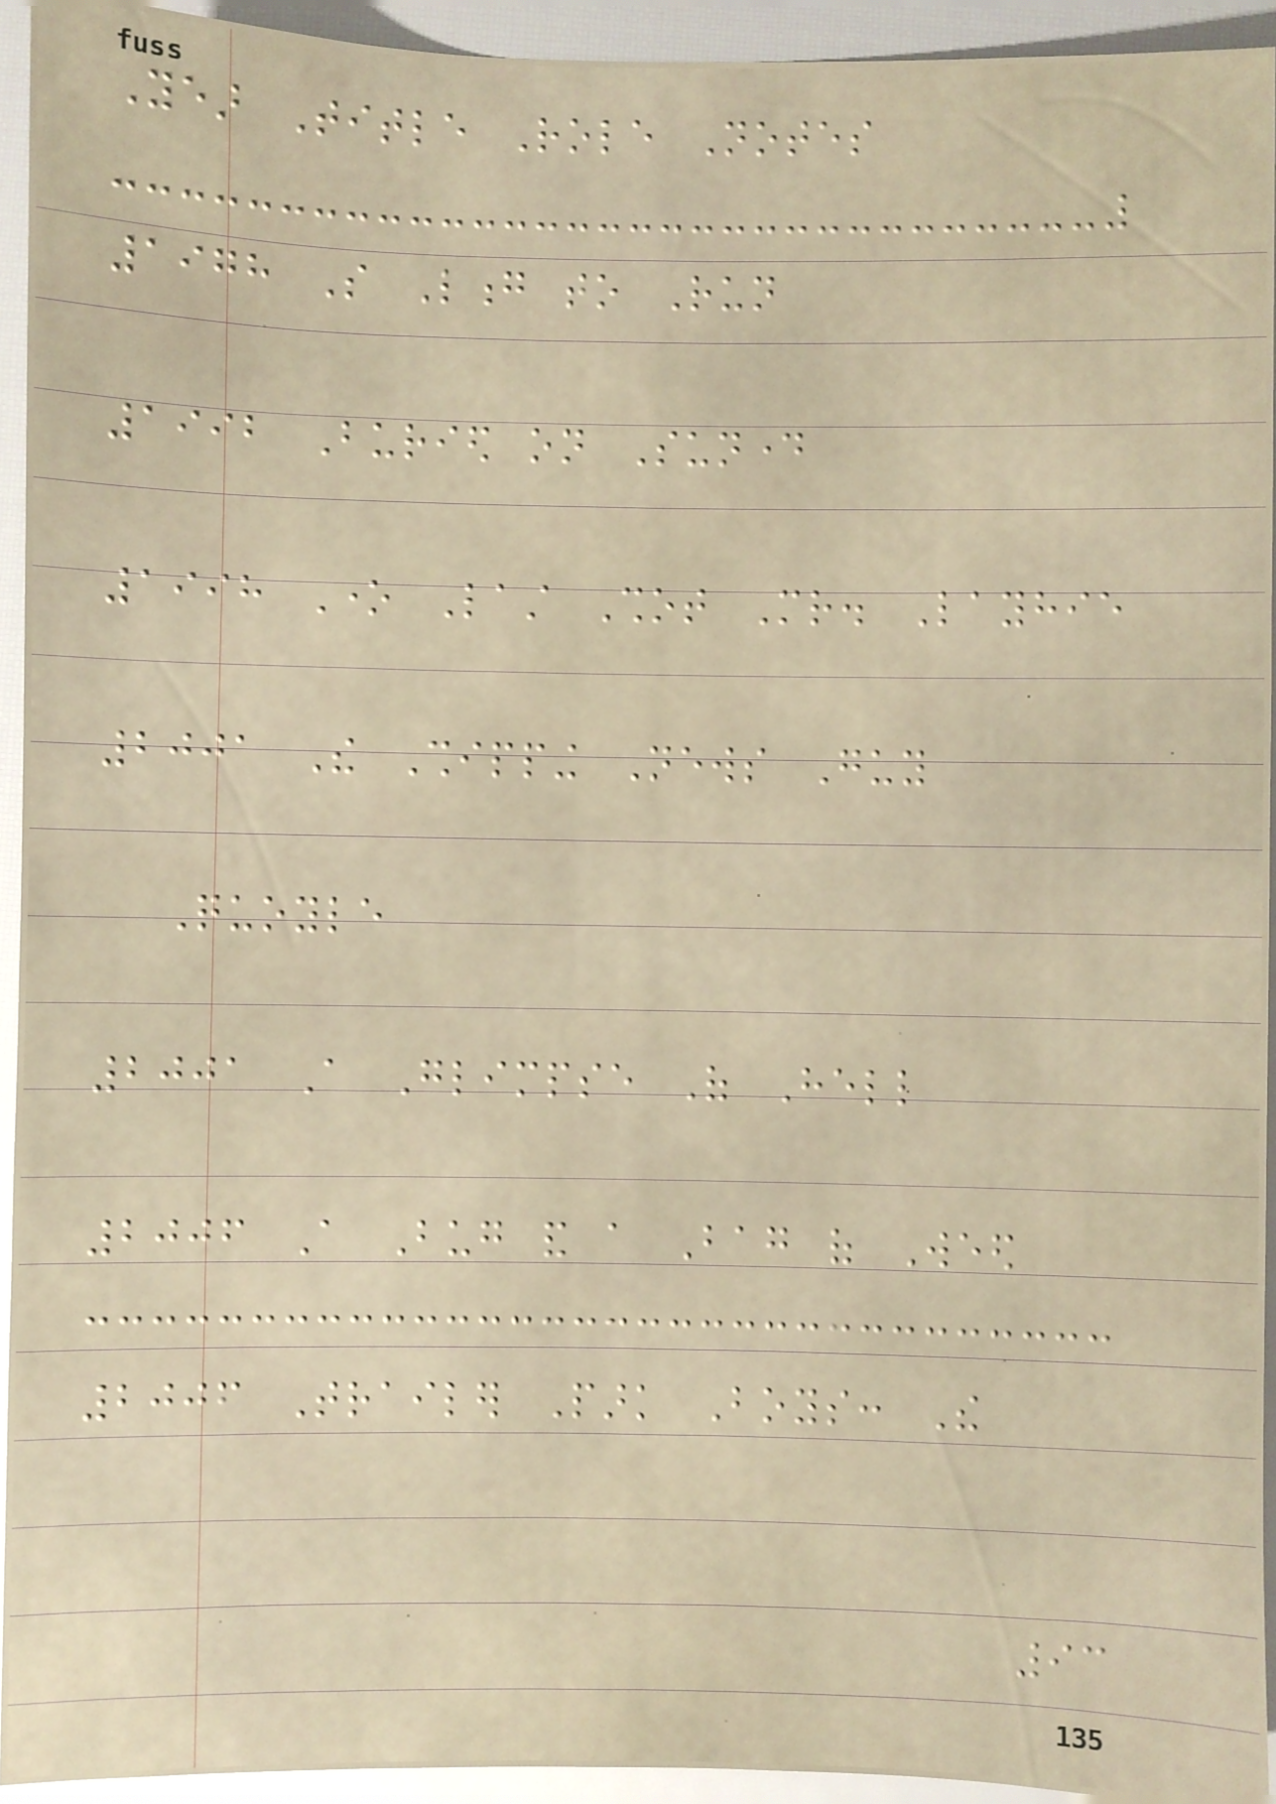Year Title Role Notes
1978 So Long to Run
1992 Buried on Sunday
1998 One Last Shot Mr. Layhie
2001 The Shipping News Guy
Quoyle
2001 A Glimpse Of Hell
2006 A Bug and a Bag of Weed
2006 Trailer Park Boys: The
93
